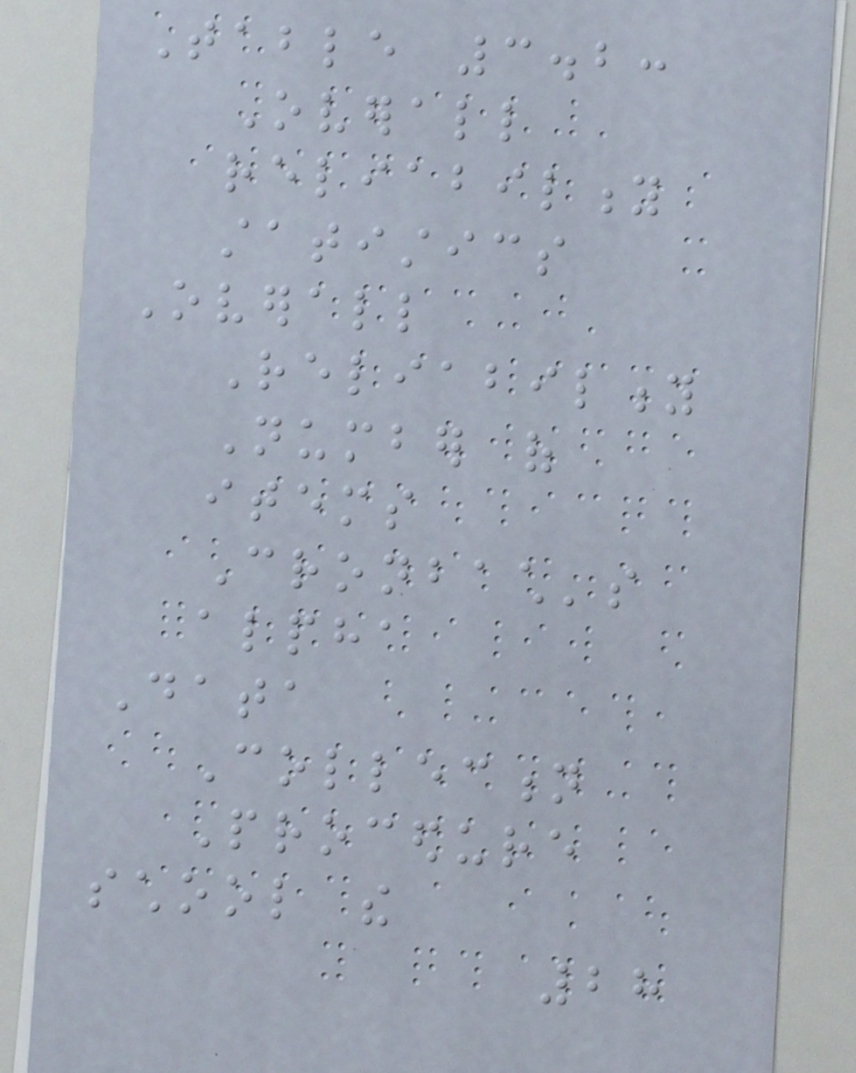Table 3.2:
Overall
reliability
statistics
Overall
Reliability
Number of
items
Cronbach's
alpha
Data
Collection
Procedure
school the
28
